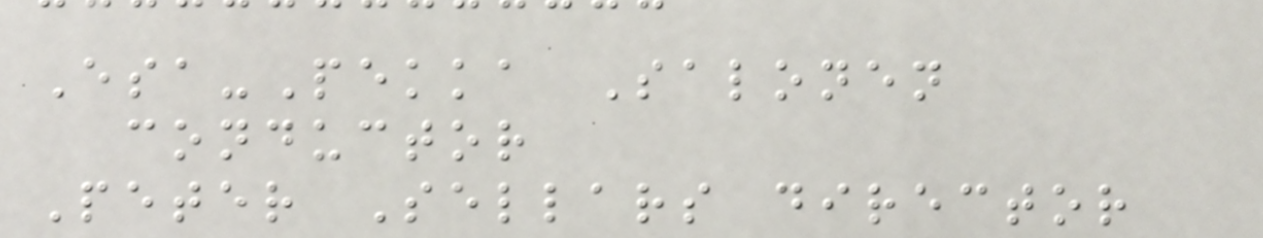Esa-Pekka Salonen
conductor
Peter Sellars director
